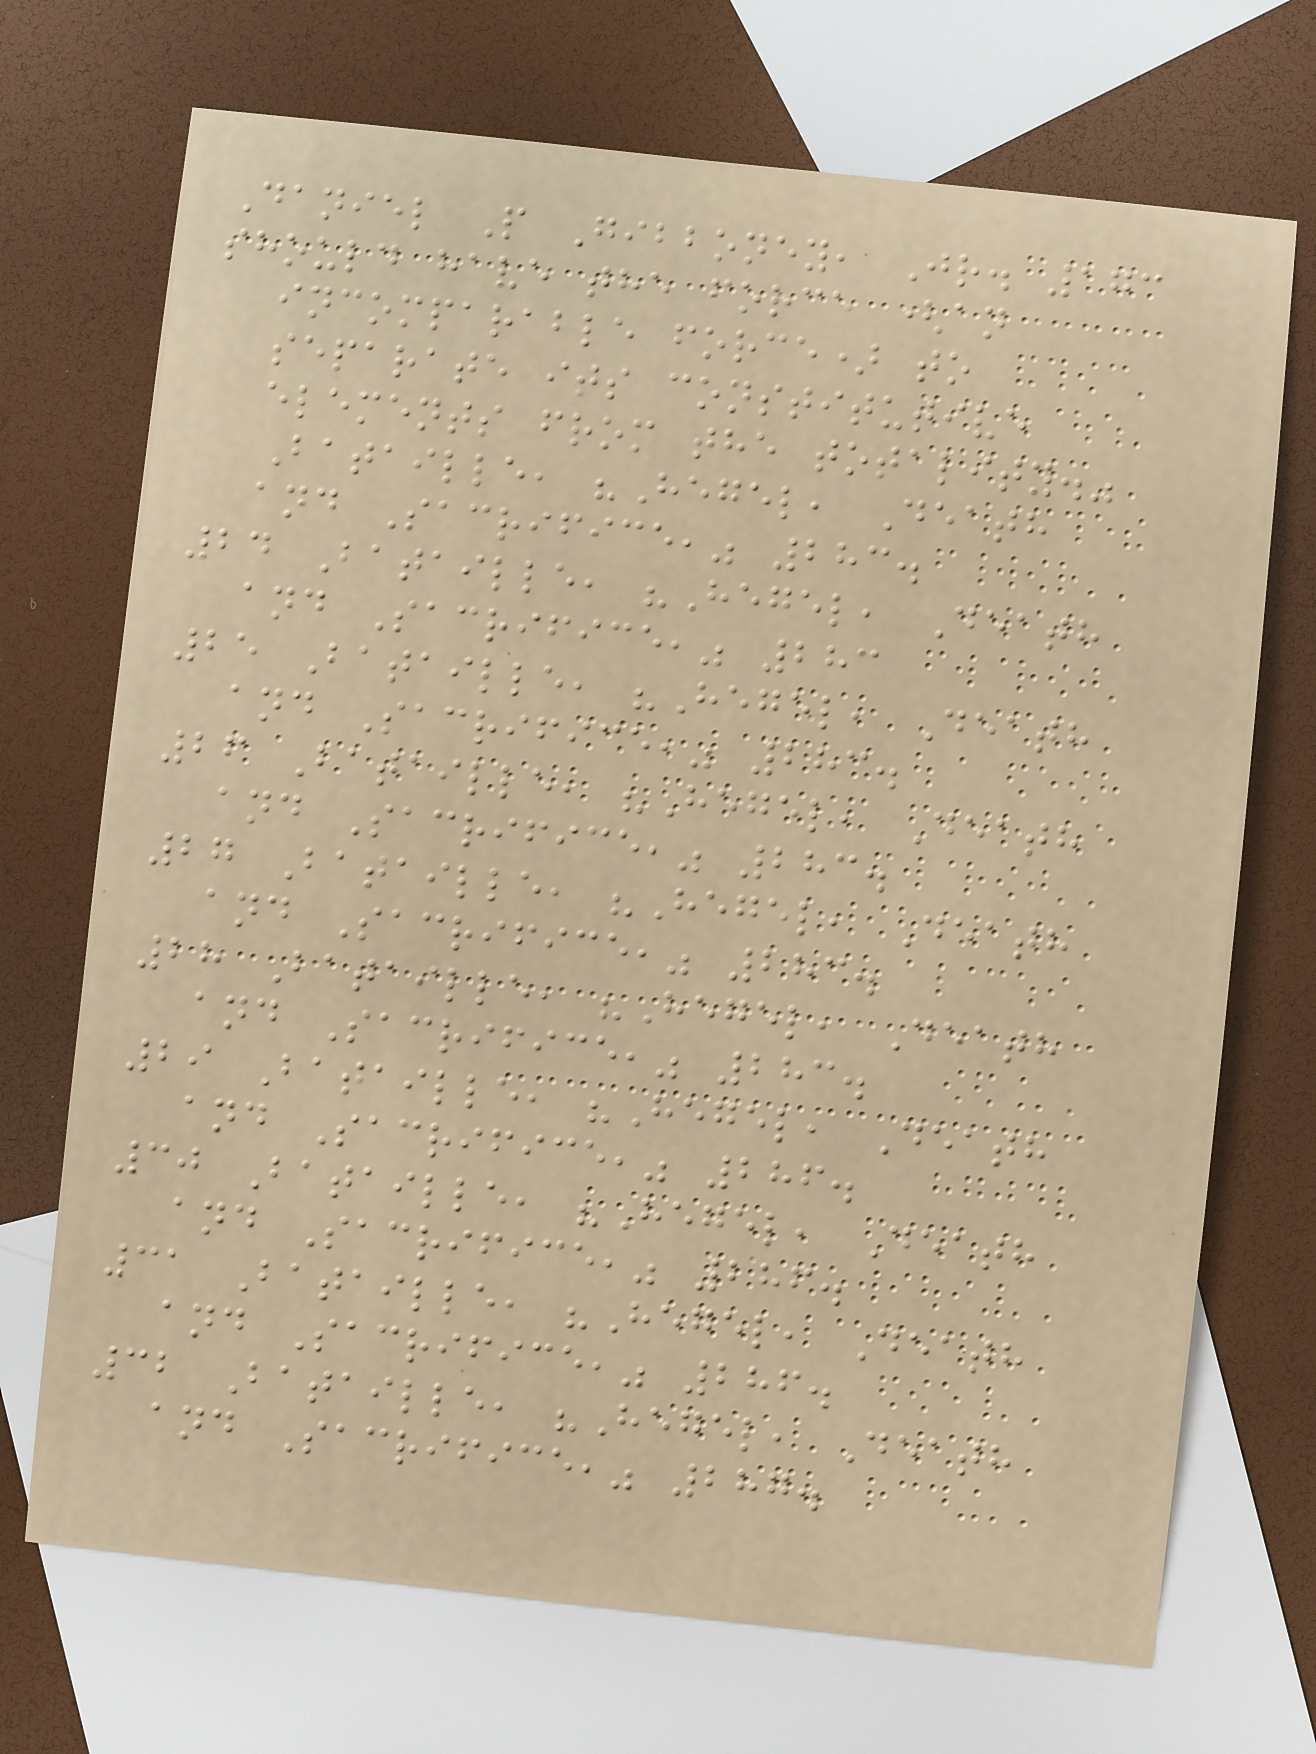Daniel P Gibboney, Jr. 173
should have the force (an
incomparable force) to
separate its constitutive
elements from the totality."
Bataille, "Hegel, Death
and Sacrifice," 283.
24 Bataille, "Hegel, Death
and Sacrifice," 283
25 Bataille, "Hegel, Death
and Sacrifice," 283.
26 Bataille, "Hegel, Death
and Sacrifice," 283.
27 Bataille, "Hegel, Death
and Sacrifice," 283.
28 Bataille, "Hegel, Death
and Sacrifice," 283.
29 Bataille, "Hegel, Death
and Sacrifice," 286.
30 Bataille, "Hegel, Death
and Sacrifice," 286.
31 Bataille, "Hegel, Death
and Sacrifice," 286.
32 Bataille, "Hegel, Death
and Sacrifice," 287.
